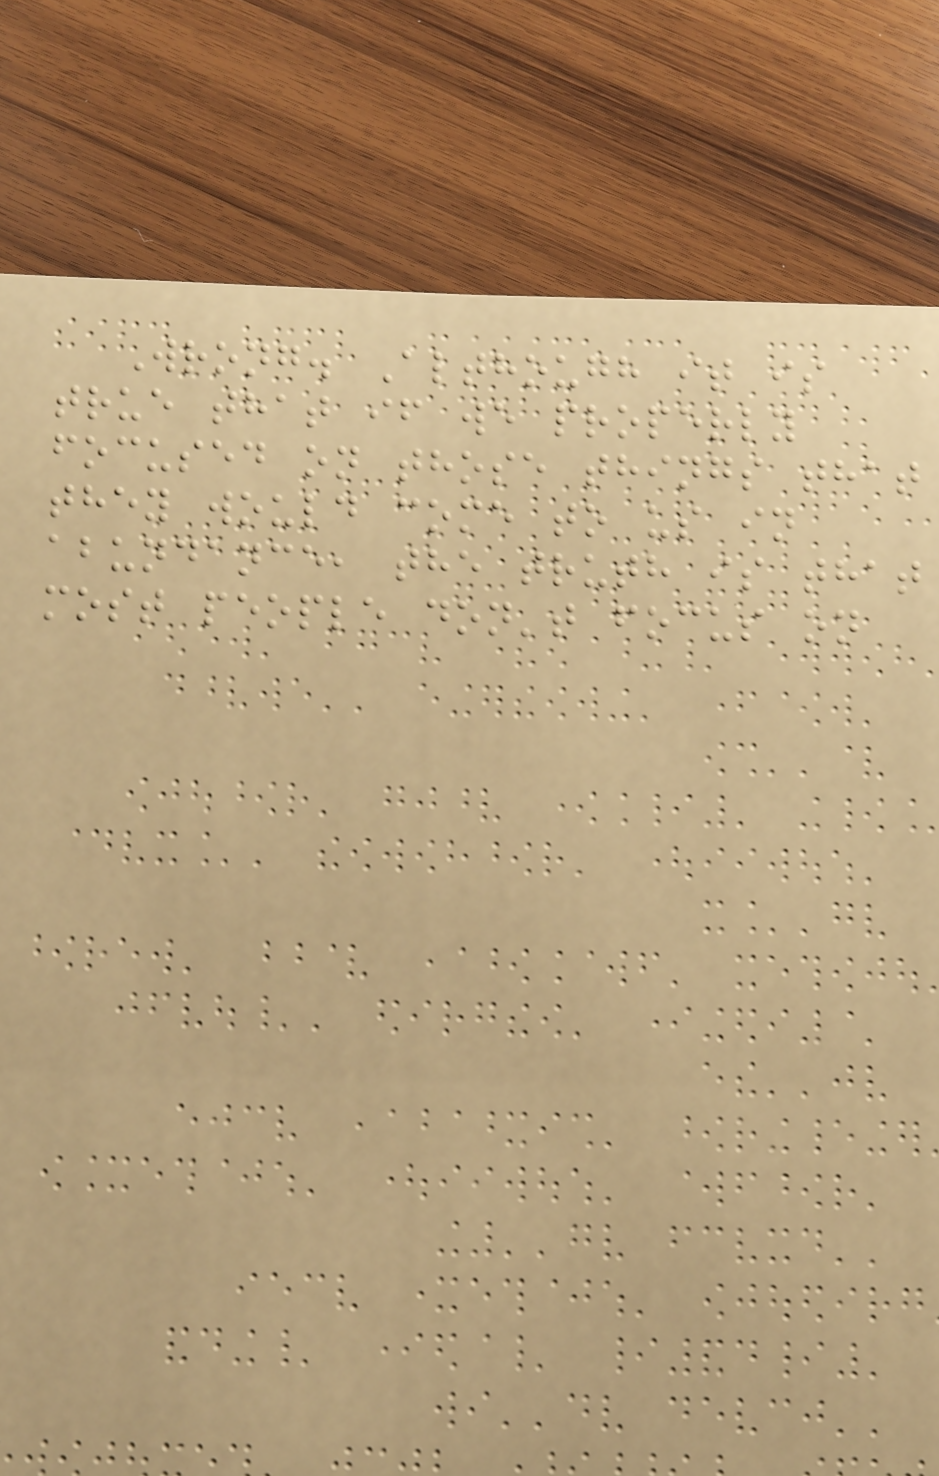Wrong. Although it is
true that if we properly
focused on those things that
they would come to us in
abundance, the truth is that
most people don't focus on
